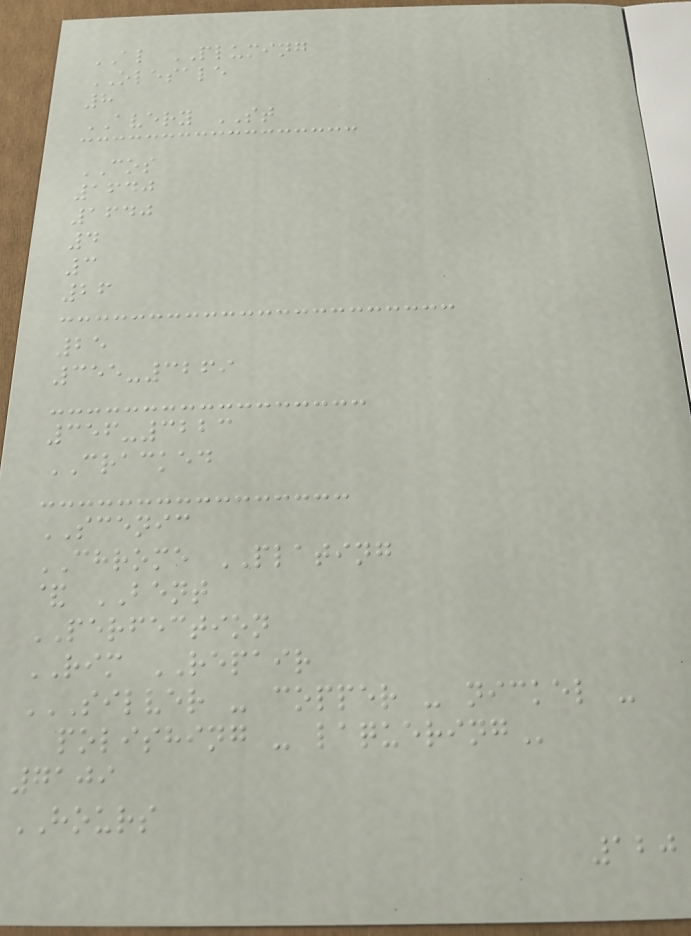AL PLUMING
OLESALE
8
AVERY ST
COS
1640
1640
4
3
26
25
355-3269
356-3223
CRACKED
SCENIC
CHROME PLATING
& BENT
PERFECTION
RIM REPAIR
SILVER - COPPER - NICKEL -
POLISHING - LAQUERING
7109
HOURS
120
